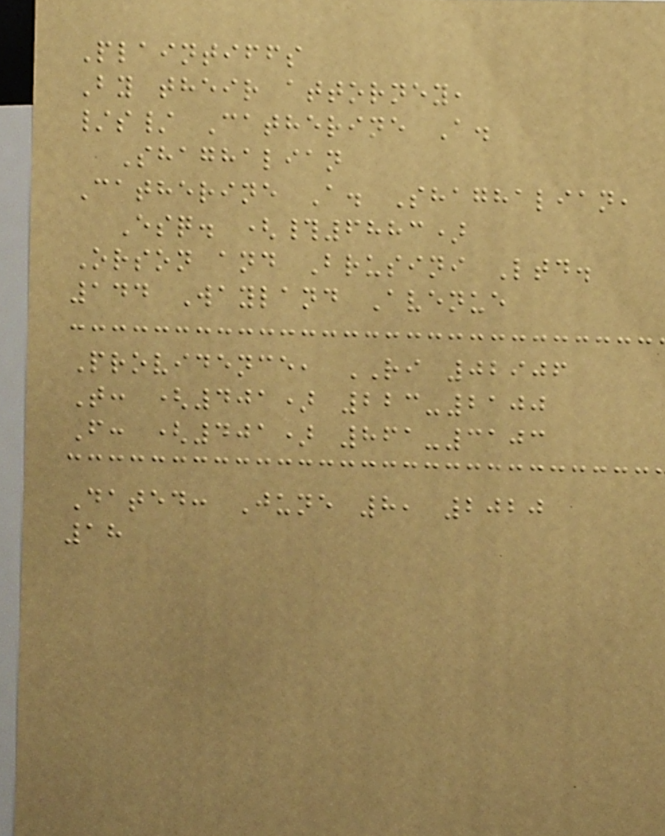Plaintiffs
By their attorney,
/s/ Catherine A.
Shaghalian
Catherine A. Shaghalian,
Esq. (#6883)
Orson and Brusini Ltd.
144 Wayland Avenue
Providence, RI 02906
T: (401) 223-2100
F: (401) 861-3103
Dated: June 8, 2020
18
